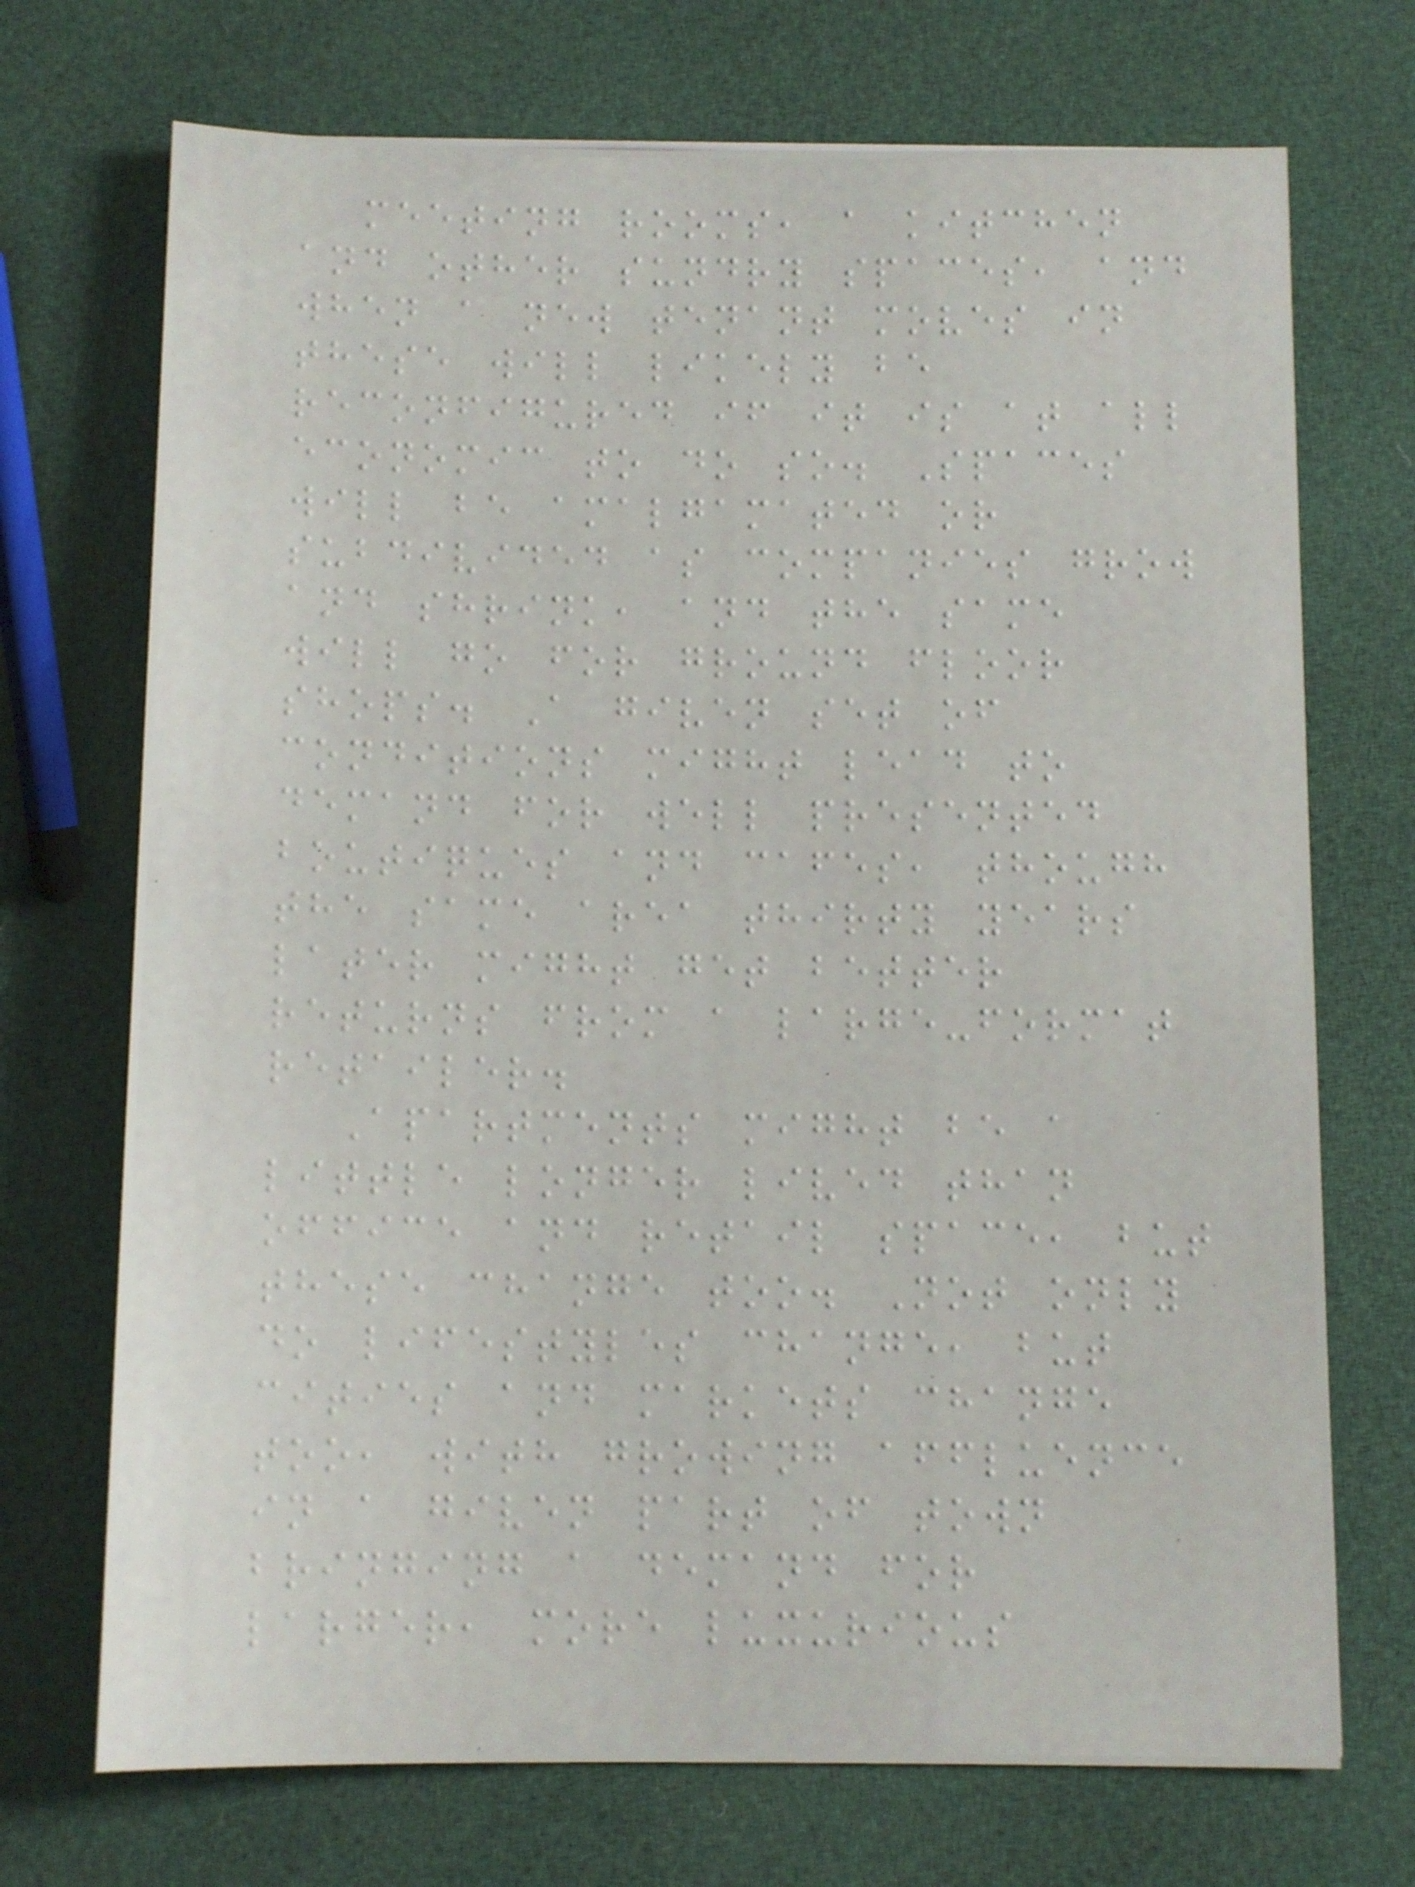meeting rooms, a kitchen
and other sundry spaces, and
when a new tenant moves in
these will likely be
reconfigured if it is at all
economic to do so. Spaces
will be amalgamated or
subdivided as companies grow
and shrink, and the same
will go for ground floor
shops. A given set of
conditions might lead to
demand for well presented
boutiques and cafes, though
the same area thirty years
later might get better
returns from a large-format
retailer.
Apartments might be a
little longer lived than
office and retail space, but
these change too. Not only
do lifestyles change, but
cities and markets change
too, with growing affluence
in a given part of town
bringing a demand for
larger, more luxurious
